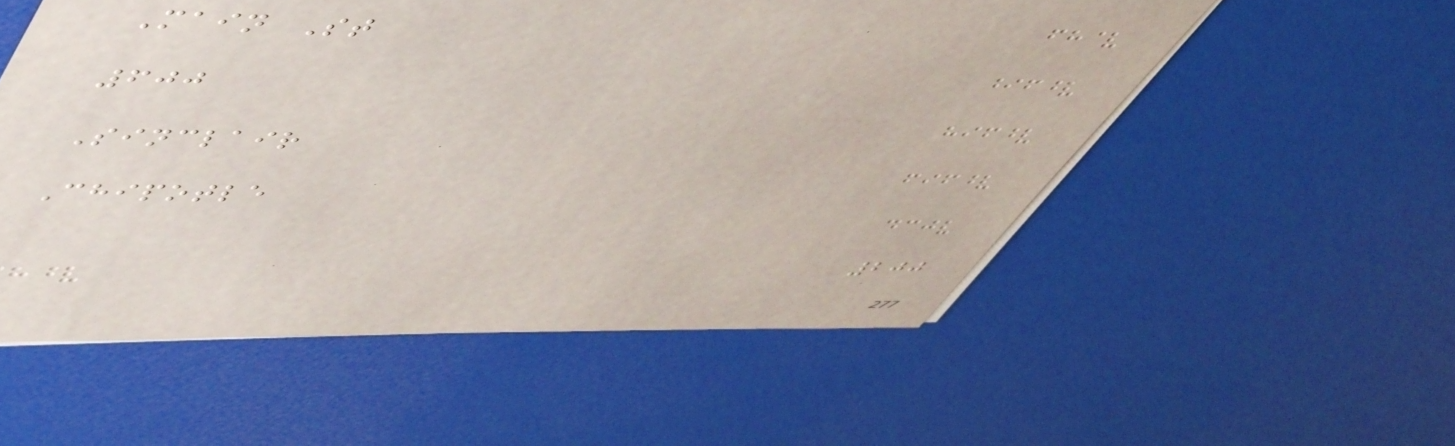Main St
600
Sinclair
Chipotle
200
